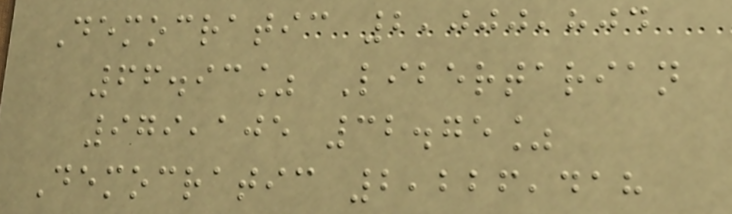Democratic 2,000,804
66.93% Libertarian
979,105 32.75%
Democratic 2,226,418
